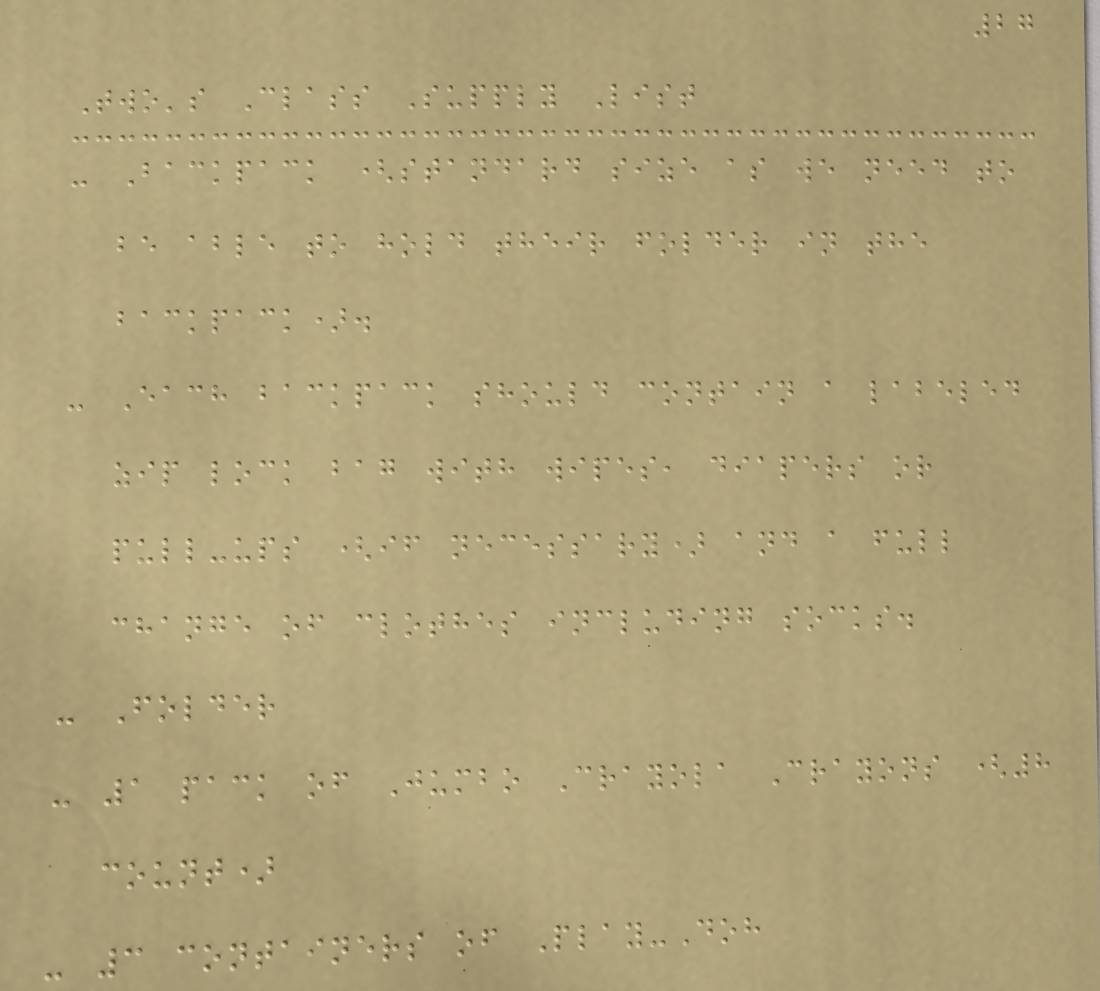27
Two's Class Supply List
- Backpack (standard size as we need to
be able to hold their folder in the
backpack).
- Each backpack should contain a labeled
zip lock bag with wipes, diapers or
pull-ups (if necessary) and a full
change of clothes including socks.
- Folder
- 1 pack of Jumbo Crayola Crayons (8
count)
- 3 containers of Play-Doh
